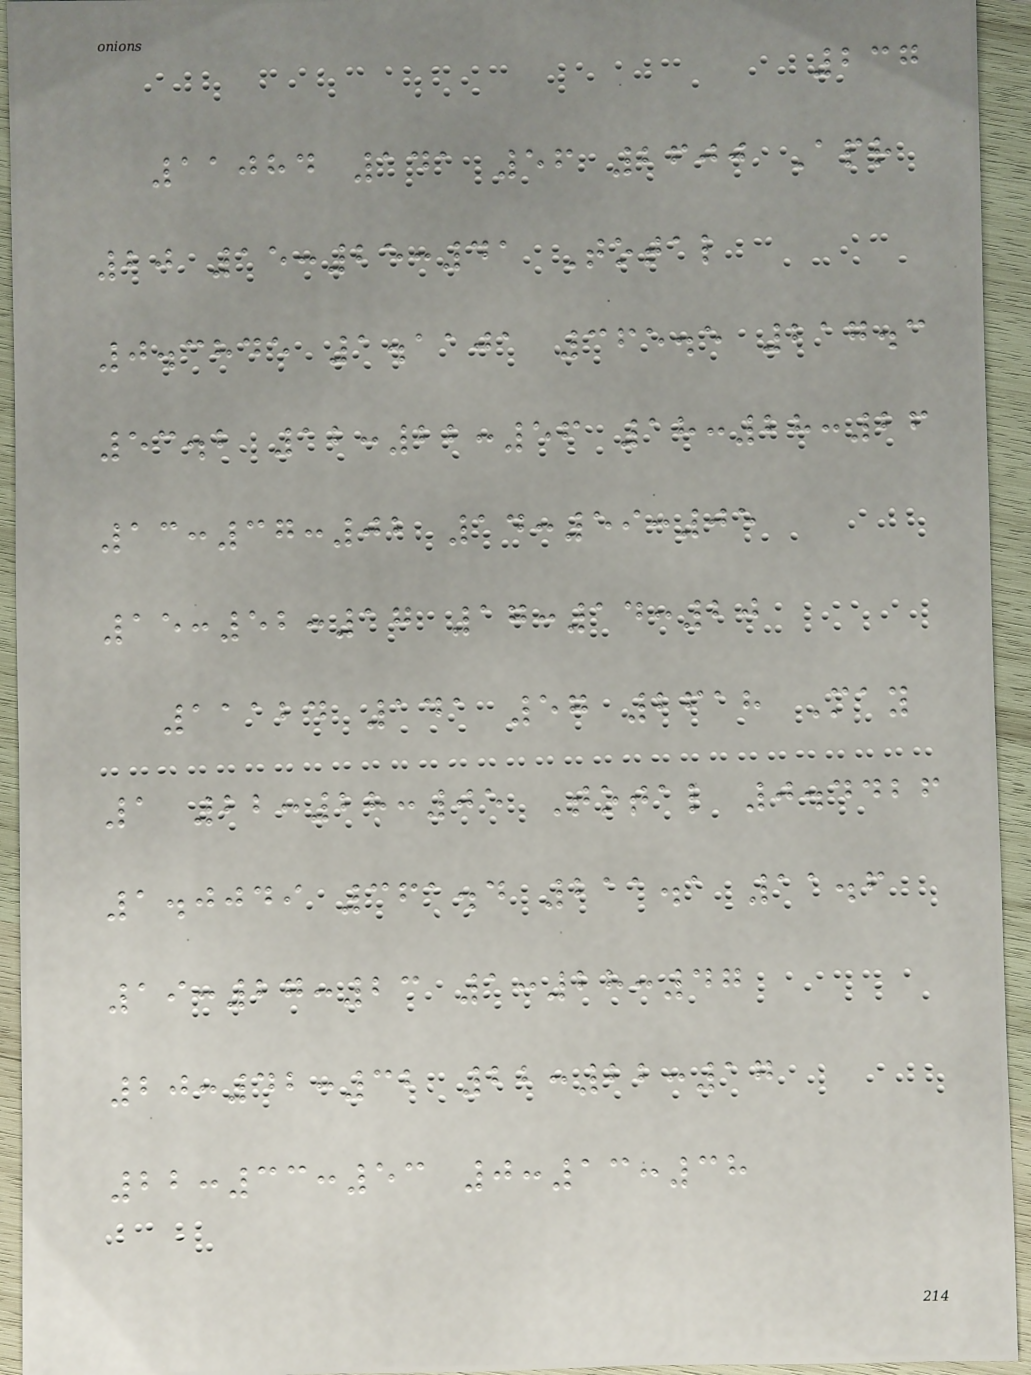237
11084 141 56 2600 Apr
20 15:25:41 Total
0.3845 1.1101 365.5 217.3
53.2 12:22:56 18:28:26
13:37:02 14:59:05
15:52:17 17:14:20
11124 141 57 2618 May
1 22:28:05 Total 0.4426
1.0049 361.4 211.1 11.6
19:27:23 1:28:47
20:42:32 22:22:17
22:33:53 0:13:38
